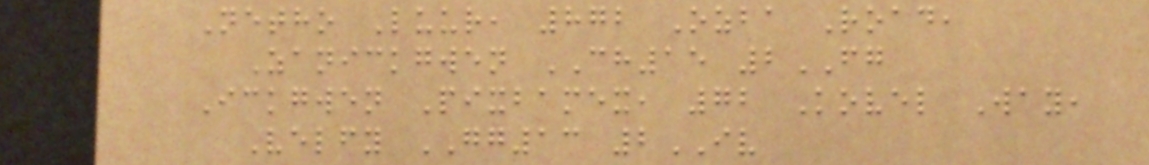Netho Luur, 872 Ozba Road,
Zanickgwen CH15 2FG
Ickgwen Pixbamex, 72 Kovel Way,
Velfy GG13 2IV
